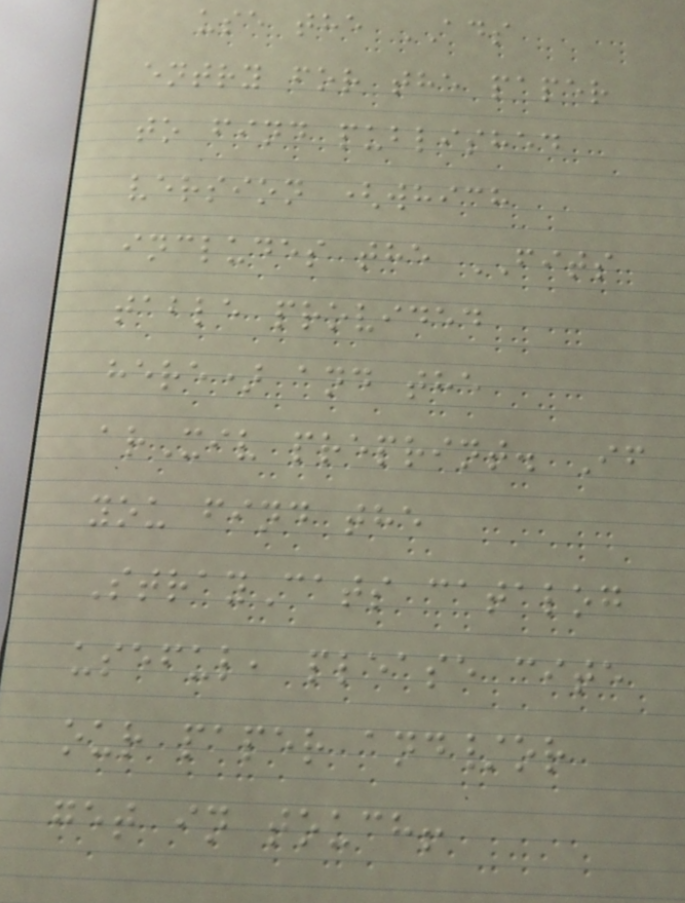use the ADS
entry for the paper
to find published
version (which
includes the FITS
table provided
here) and the
arXiv preprint. If
you find the
StrayCats catalog
useful, please cite
our paper and/or
get in touch!
